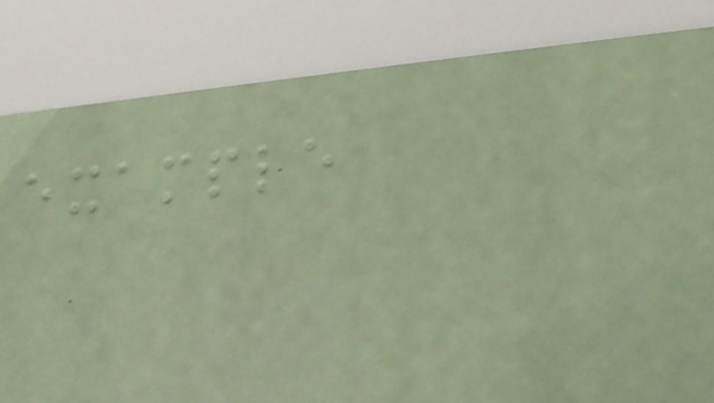example
